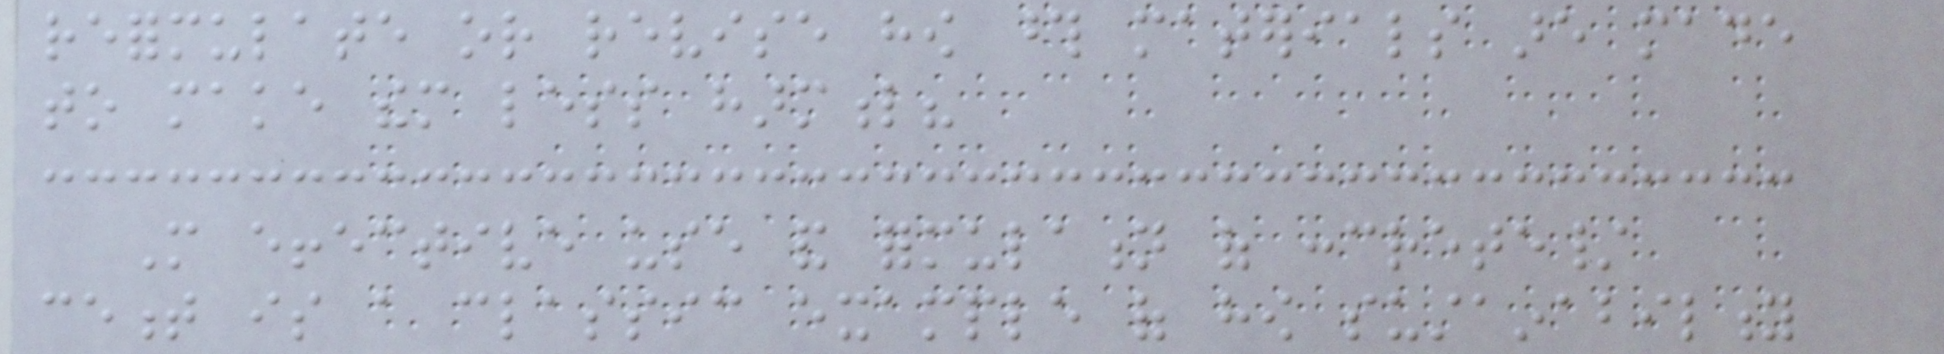reformulate or revise how those materials are made
to make them less harmful?
More effective use and formulation of concrete/
cement is a classic example of how sustainability
